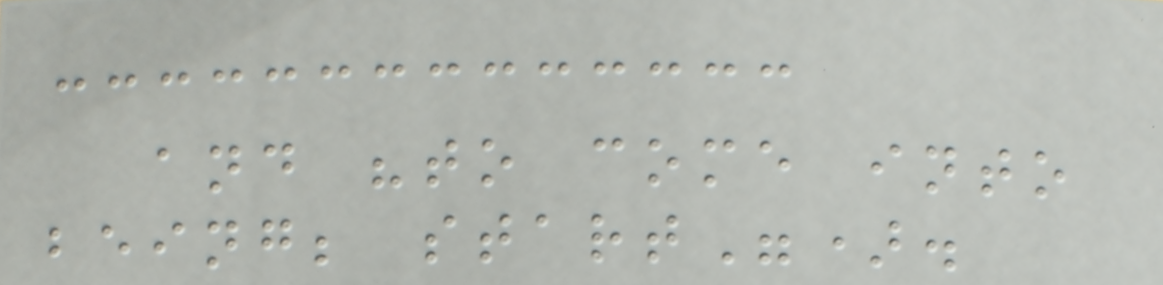and "to come into
being; start").
